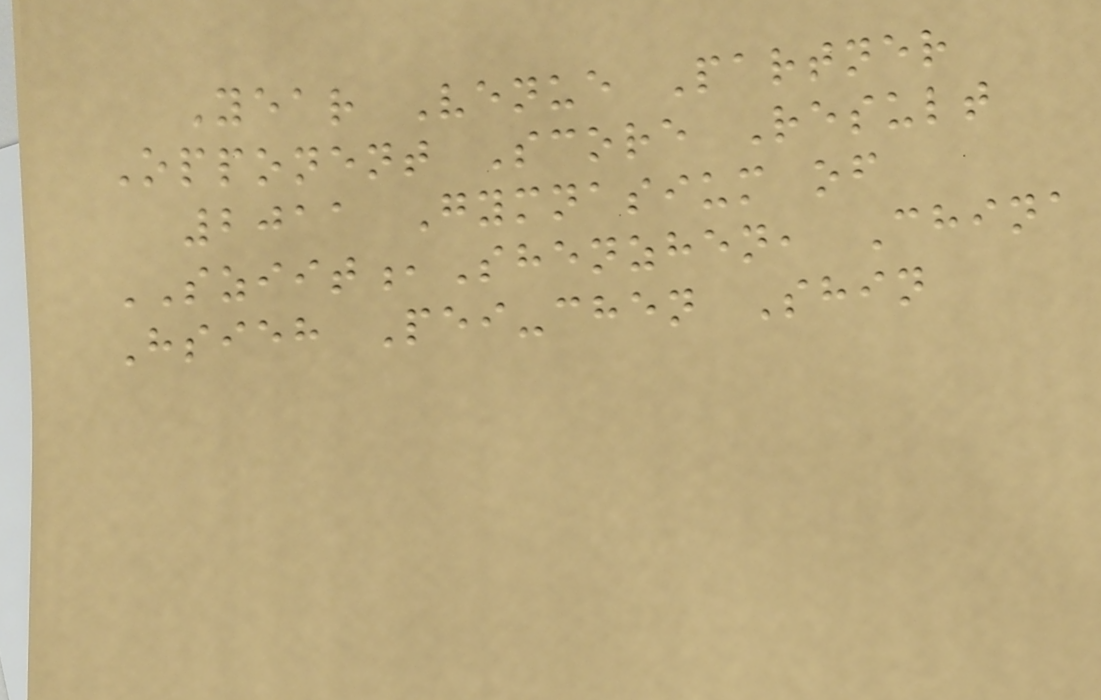Year Venue Partner
Opponent Score Result
2011 Gymnasium of
SZIIT,Shenzhen, China
Hsieh Pei-chen Shin
